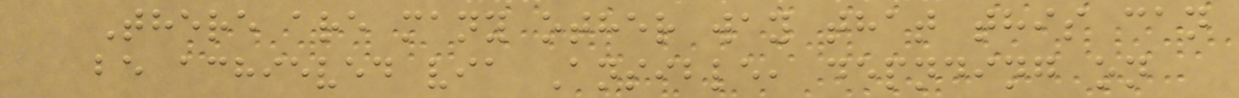There are many other way that this can
be achieved via Ansible, depnding on
